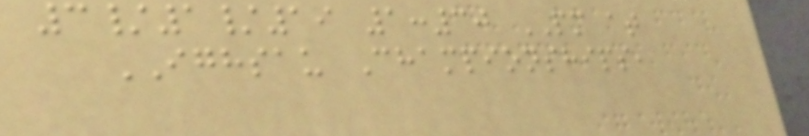3/1/19 1:30 PM at
IGHSAU Championships,
